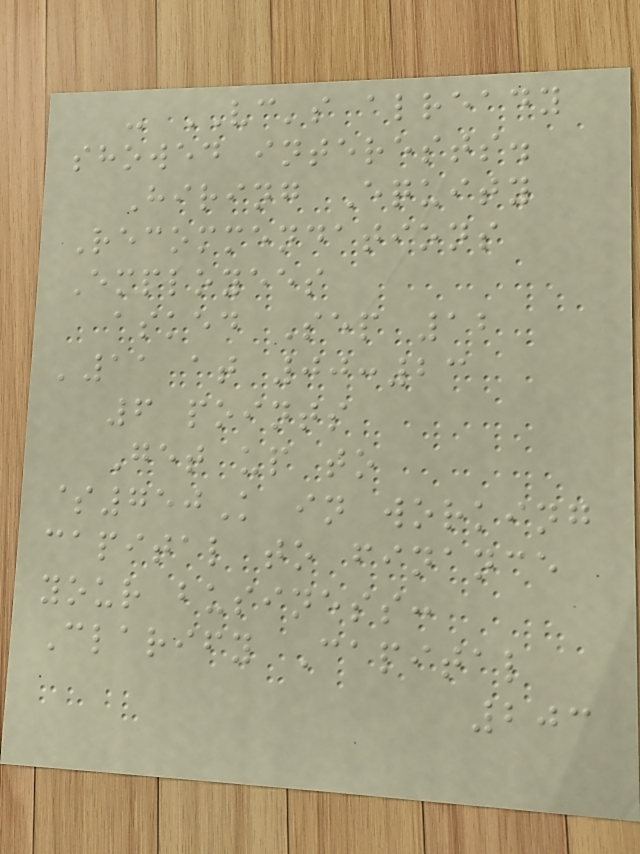- VC's already
showed interests.
Hiring Equity
Recommendations
Employees
asked Sep 12
'11 at 00:23
6 points
Get up to
$750K in working
capital to finance
your business:
Clarify Capital
203
